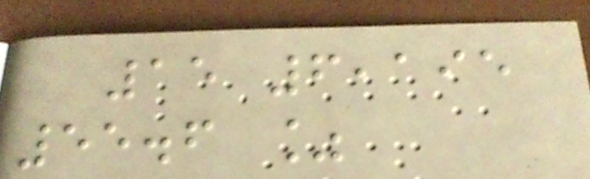15 6,195
55.6 %
